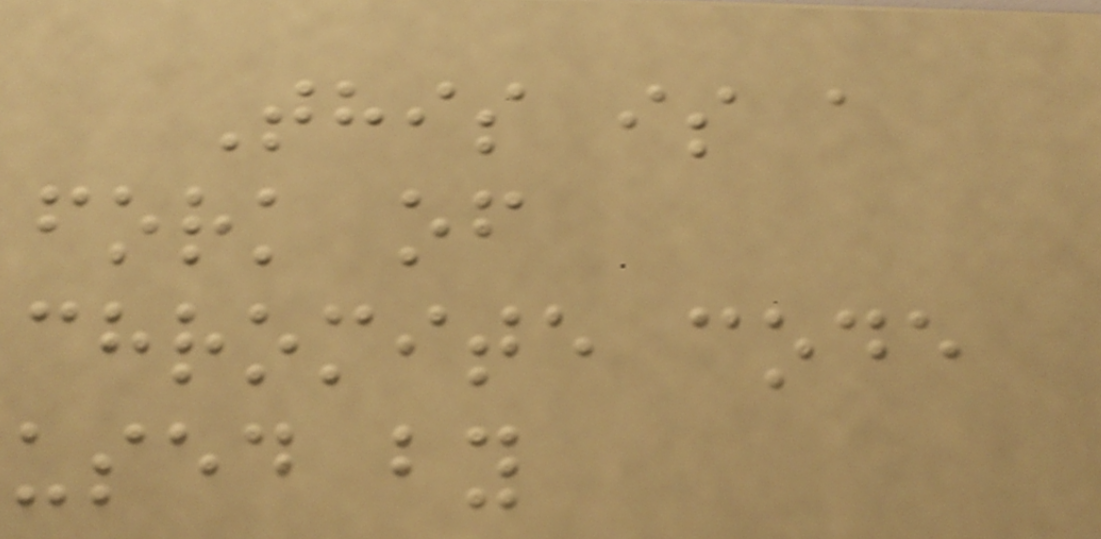This is a
fork of
chromite code
used by
